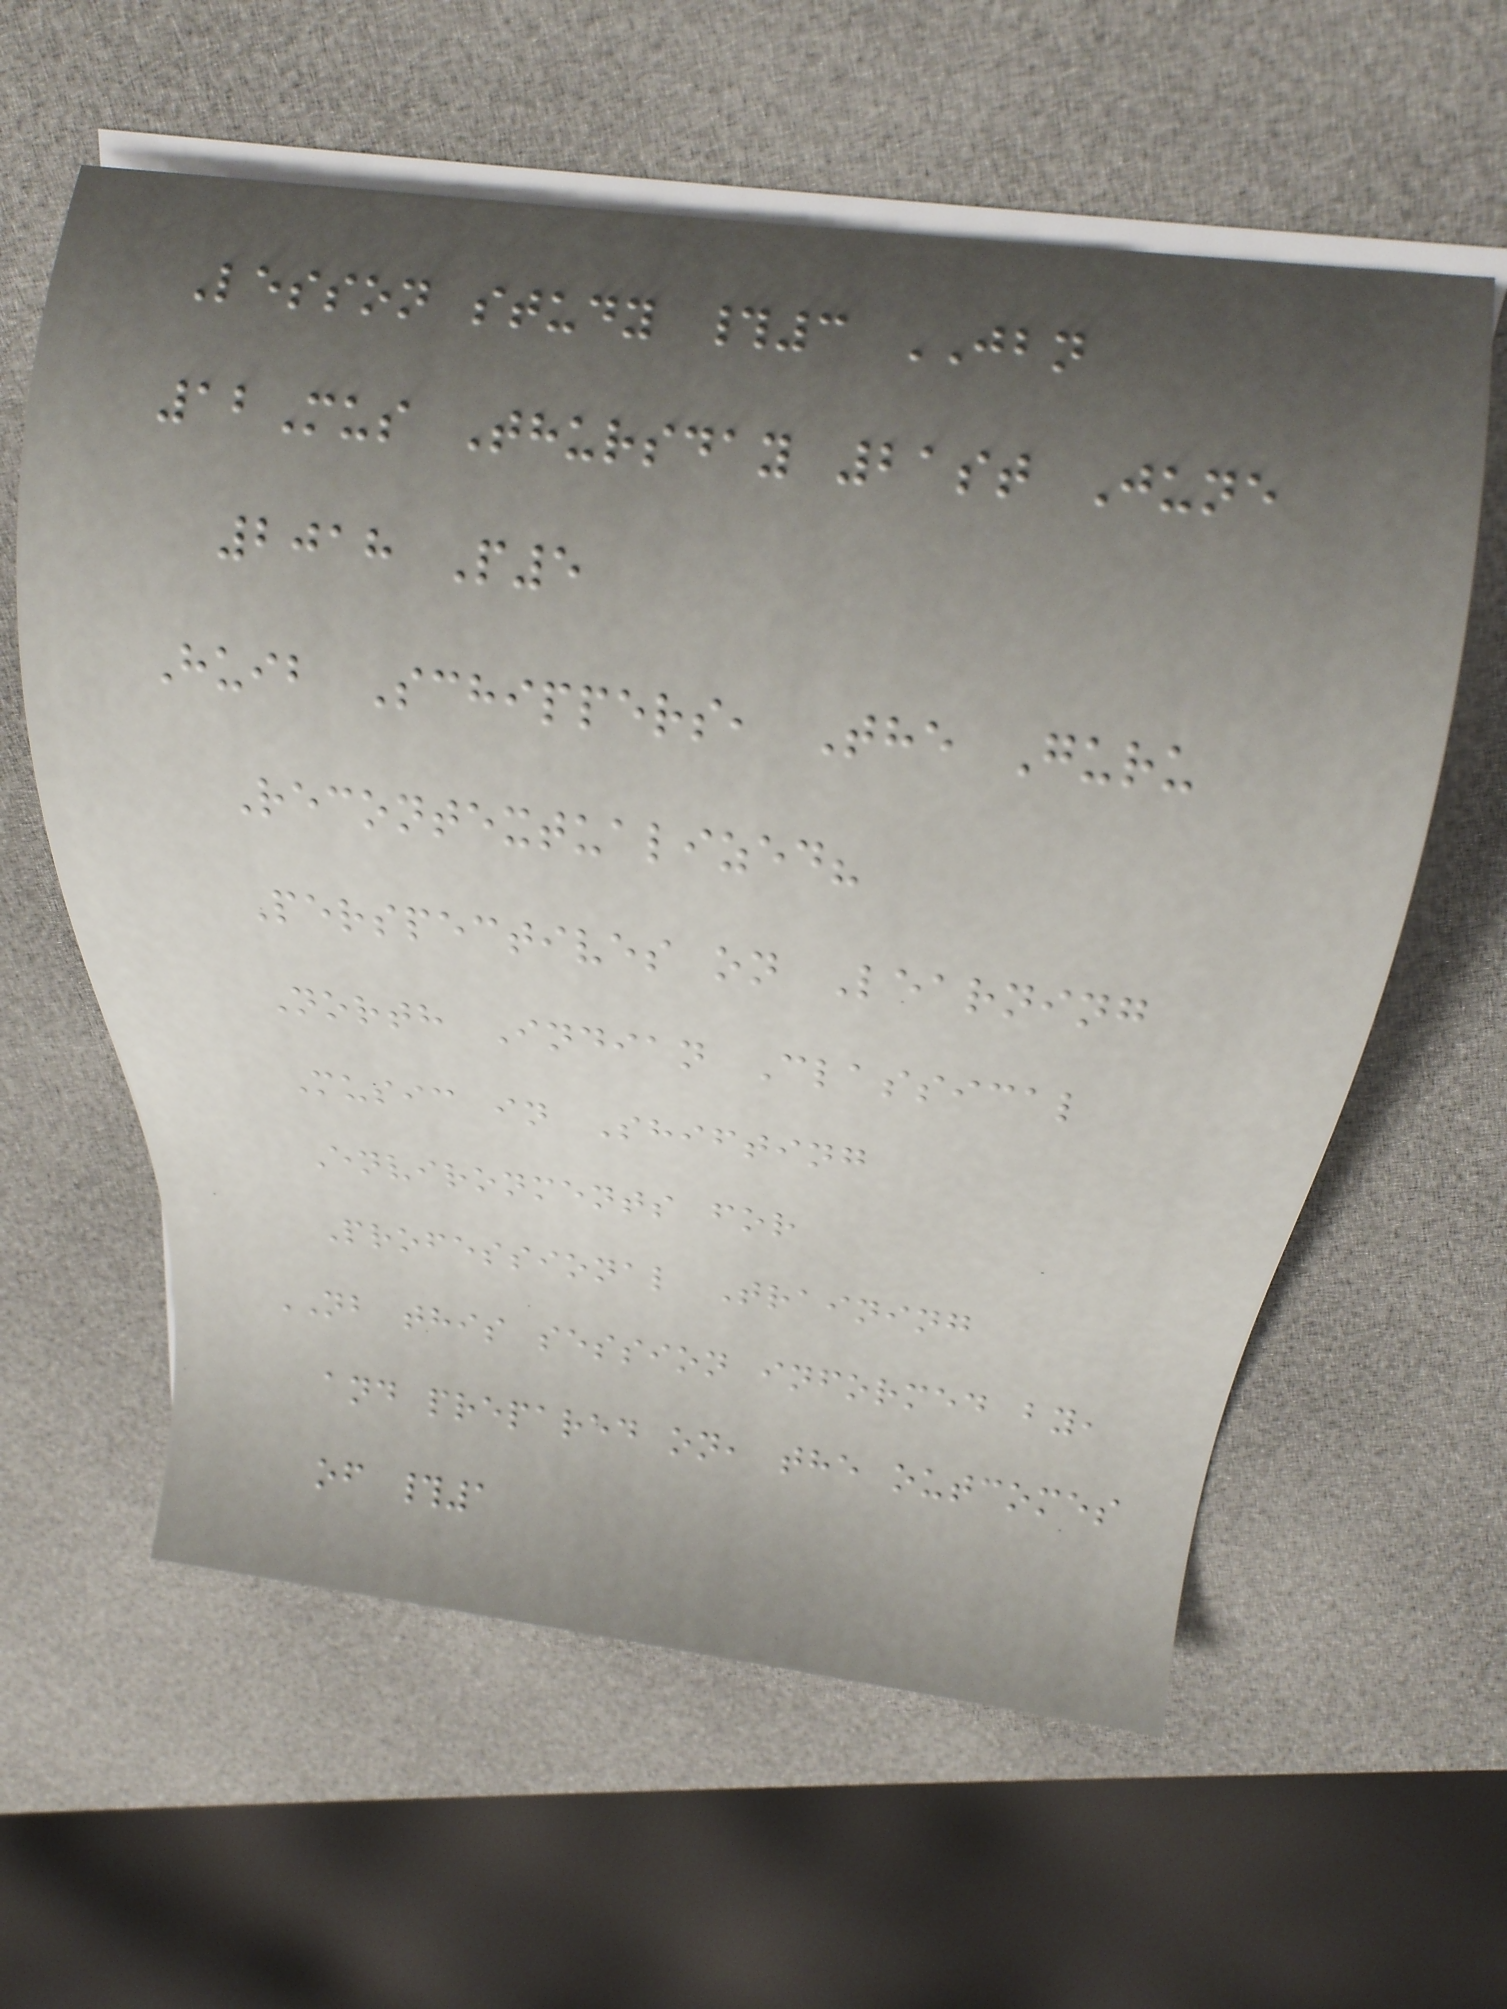Lesson study #3 JBN
12Mus Thursday 21st June
2018 P5
Huib Schippers, The Guru
Recontextualized?
Perspectives on Learning
North Indian Classical
Music in Shifting
Environments for
Professional Training
NB this session informed by,
and prepared on, the outcomes
of #1
